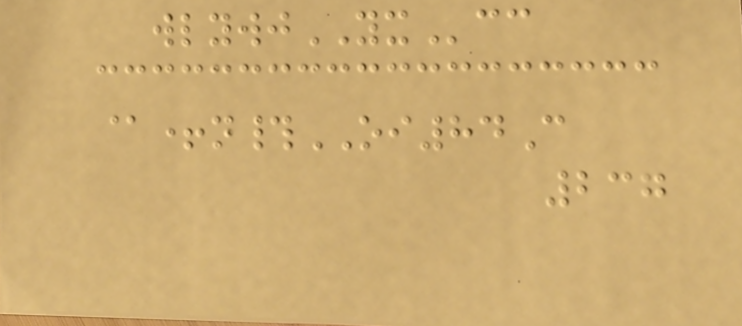wlywjYXcc
@+n#OI84C
237
